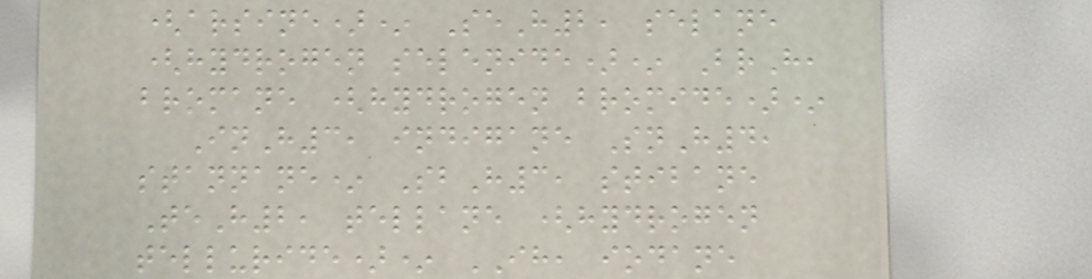(arsine)* SeH2, selane
(hydrogen selenide)* BrH,
bromane (hydrogen bromide)*
InH3, indigane SnH4,
stannane* SbH3, stibane
TeH2, tellane (hydrogen
telluride)* IH, iodane
